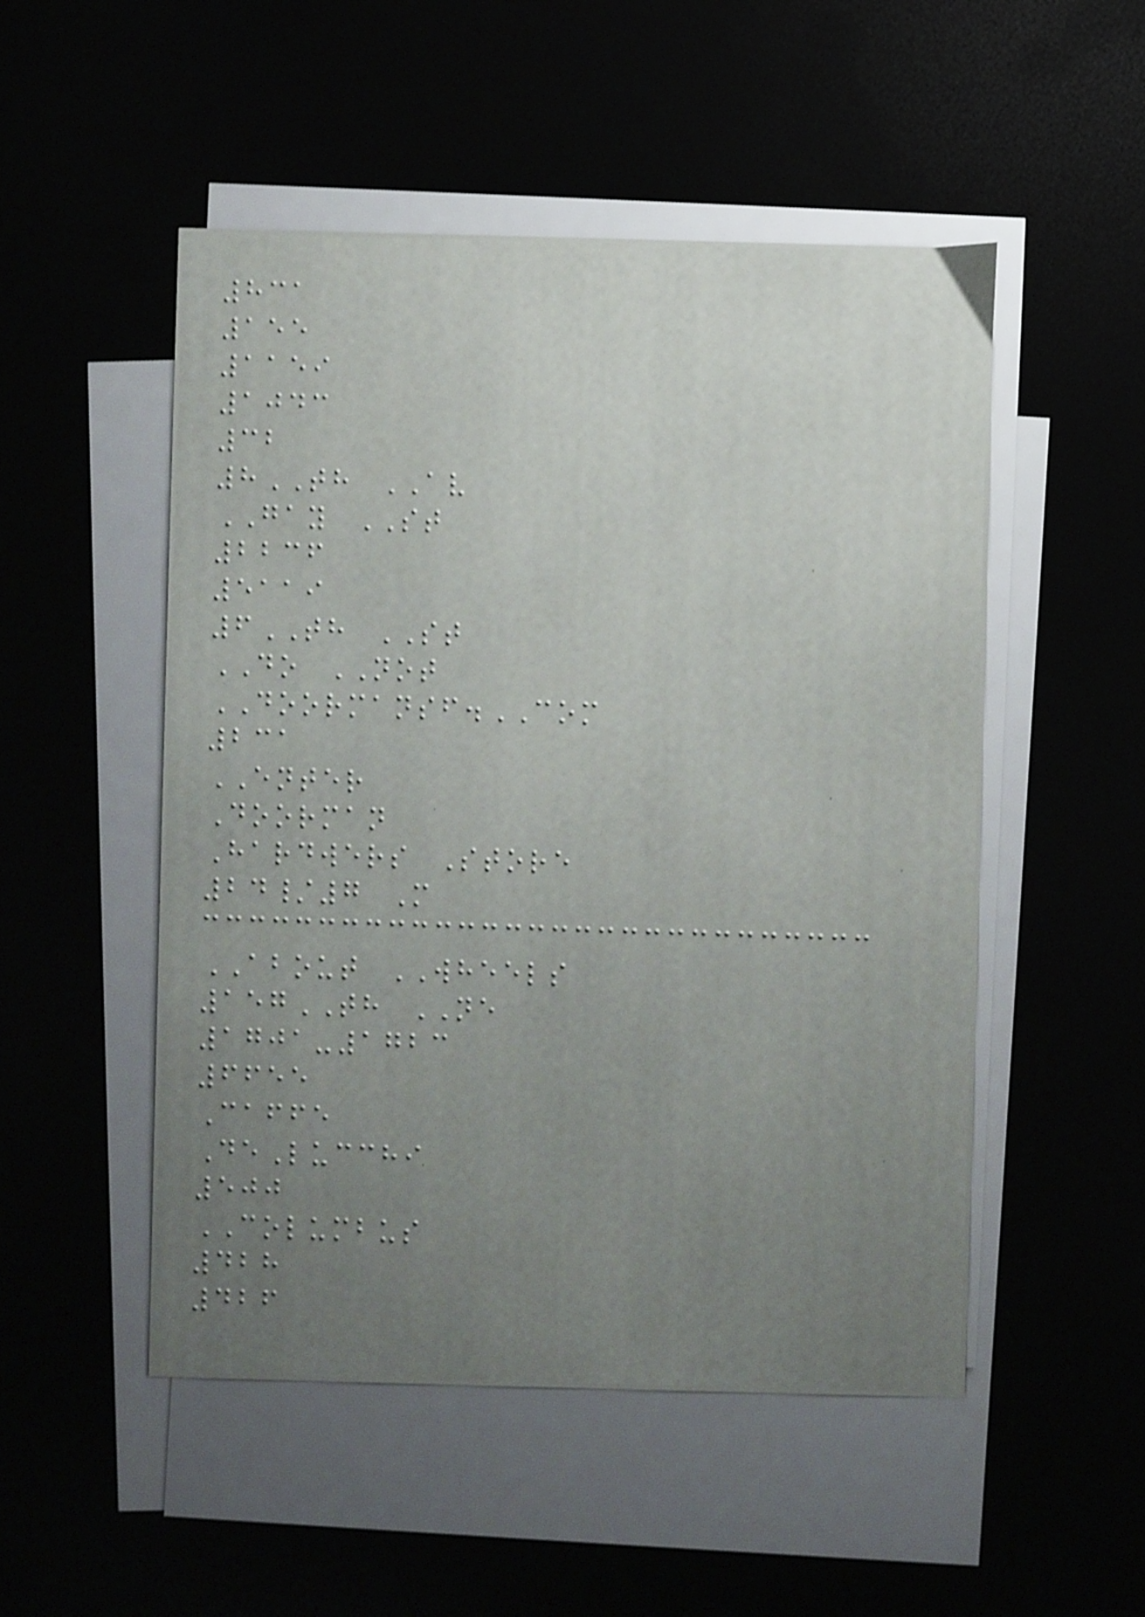831
155
1159
1043
32
8TH AV
GAY ST
2236
5119
6TH ST
DO NOT
DOORMANSF.COM
231
ENTER
Doorman
Hardwers Store
24/7 M
ABOUT WHEELS
157TH NE
1701-1723
6655
Caffe
DeLucchi
500
COLUMBUS
428
426
